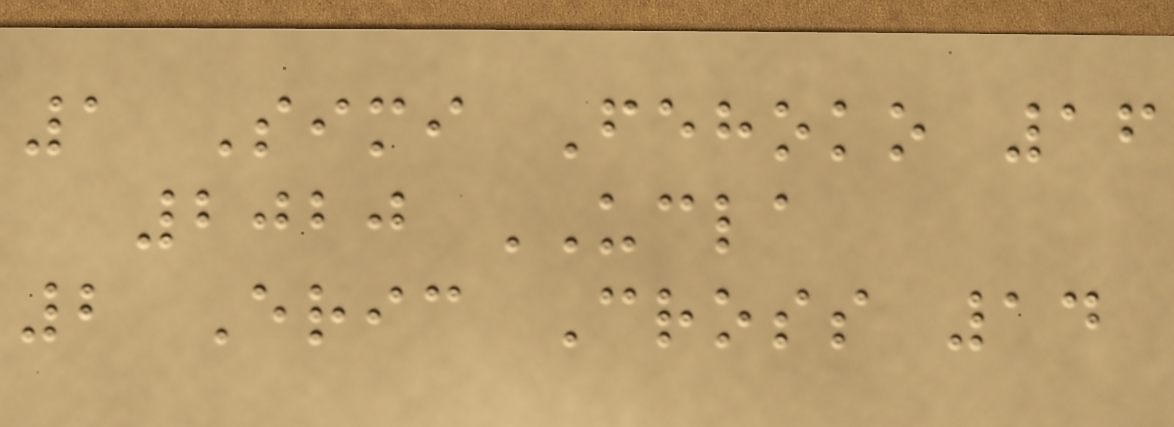1 Simi Fehoko 16
2020 UCLA
2 Eric Cross 14
